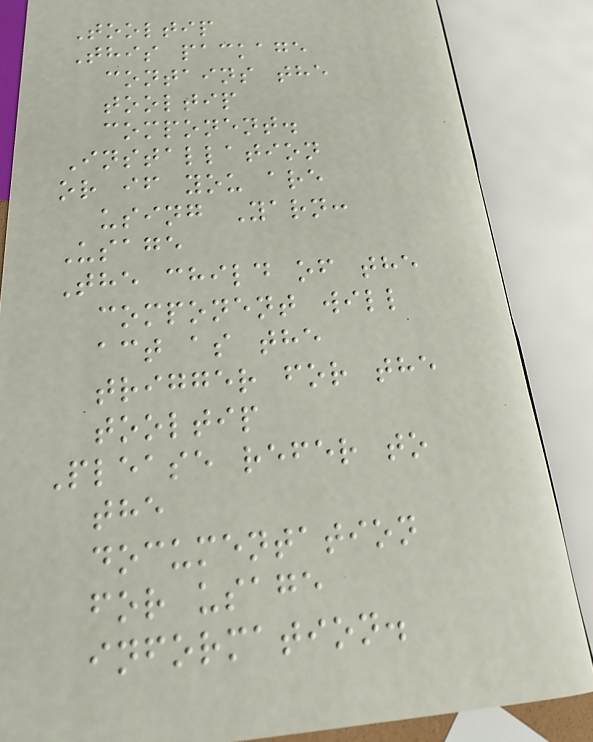Tooltip
This package
contains the
tooltip
component.
Installation
or if you are
using Yarn:
Usage
The child of the
component will
act as the
trigger for the
tooltip
Please refer to
the
documentation
for usage
information.
